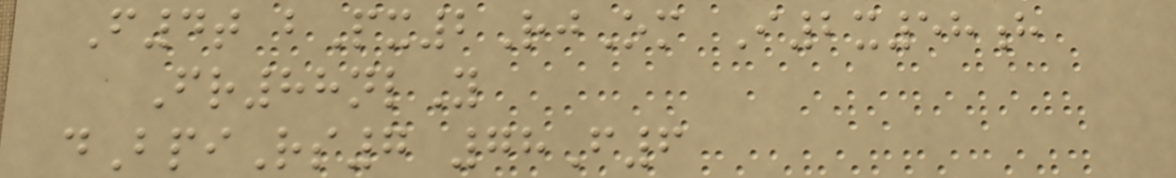F4t bPx2RjOm I2x58h
Fr88nlY
dBpiRs7 78F6
